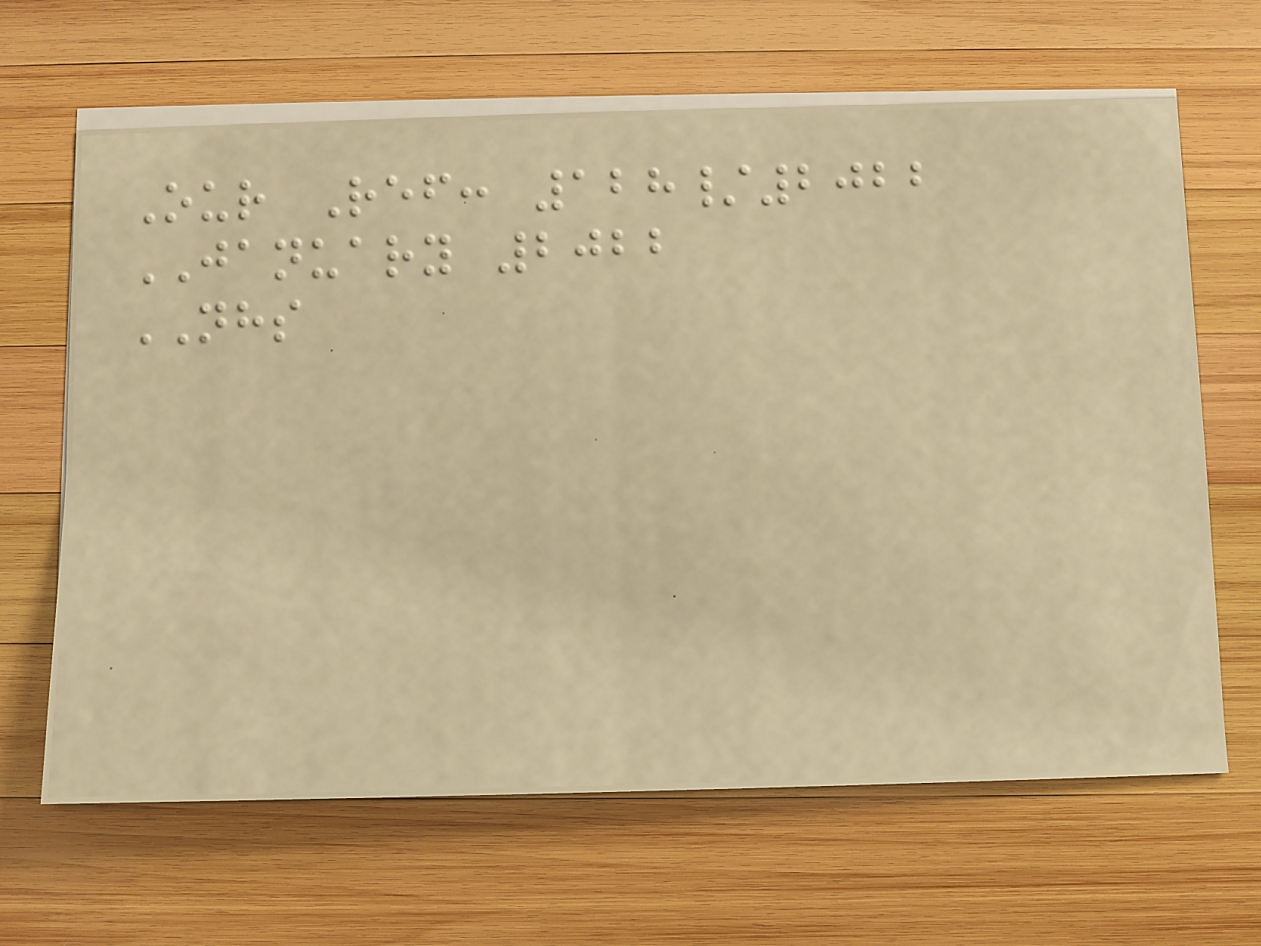Our Ref: 128/2022
JANUARY 2022
NHS
